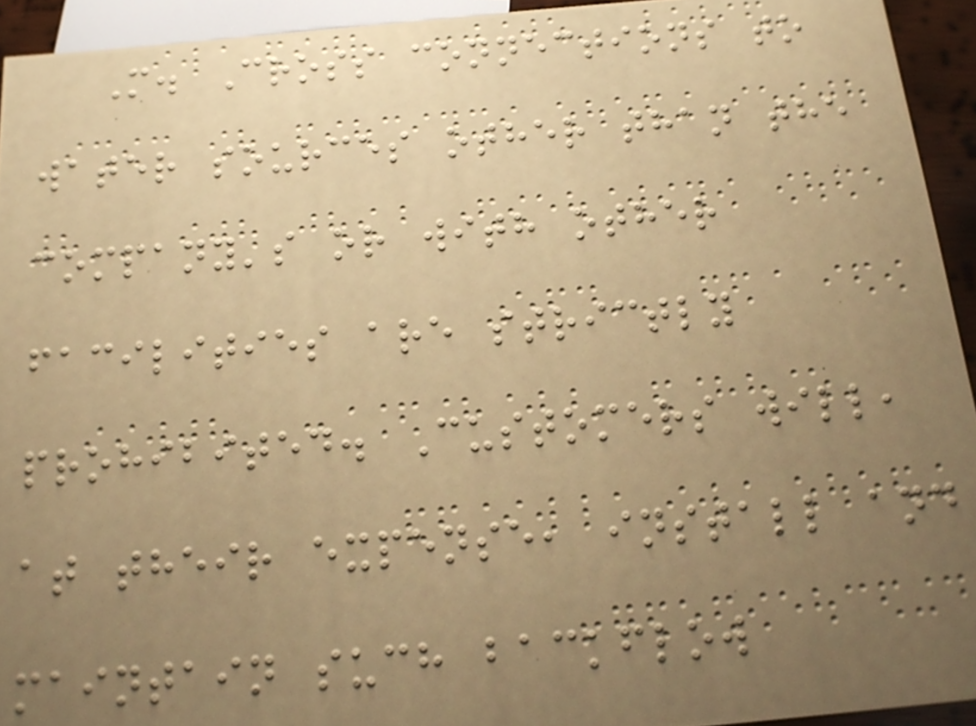M. Cross connections to
water sources other than the
company's or with other
facilities are strictly
prohibited. Customers will,
at their expense, install and
maintain such backflow
